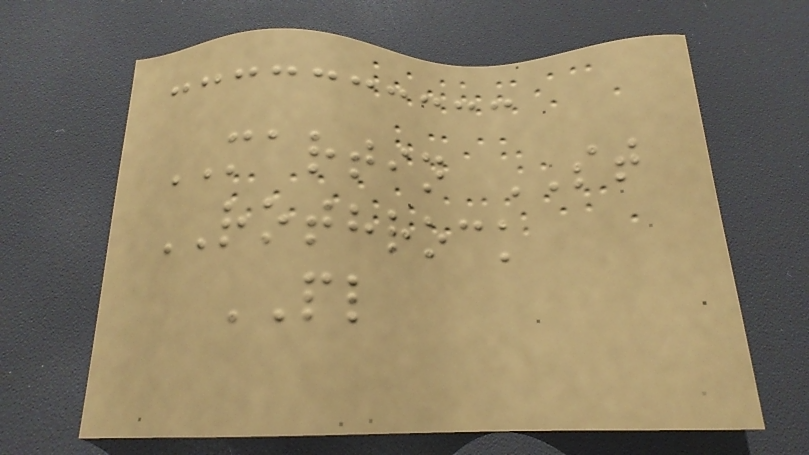MARTIN ST
ROTHROCK
PL
